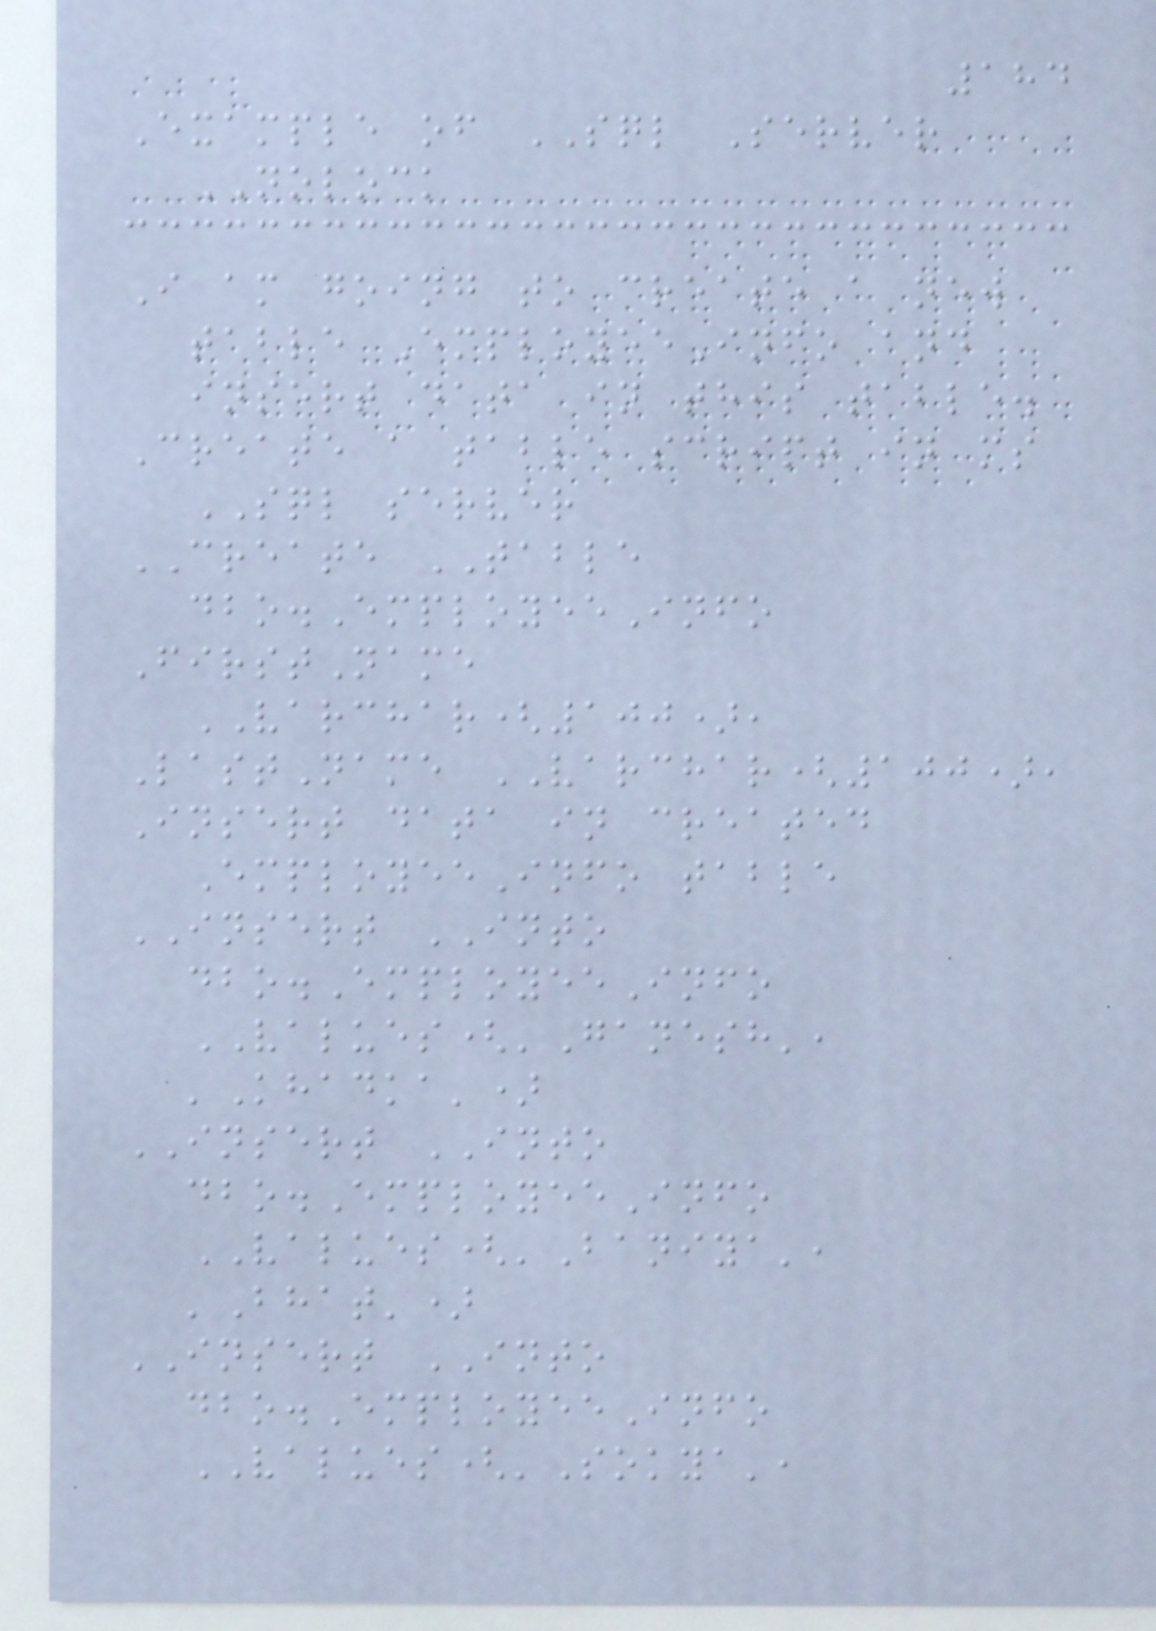184
Example of SQL Server
NOLOCK
I am going to create a new
table EmployeeInfo and
insert data in this table.
Create a table script in ms
SQL server
CREATE TABLE
dbo.EmployeeInfo
FirstName
VARCHAR(100),
LastName VARCHAR(100),
Insert data in created
EmployeeInfo table
INSERT INTO
dbo.EmployeeInfo
VALUES('Ganesh',
'Khadka')
INSERT INTO
dbo.EmployeeInfo
VALUES('Baniya',
'Bhat')
INSERT INTO
dbo.EmployeeInfo
VALUES('Sokya',
